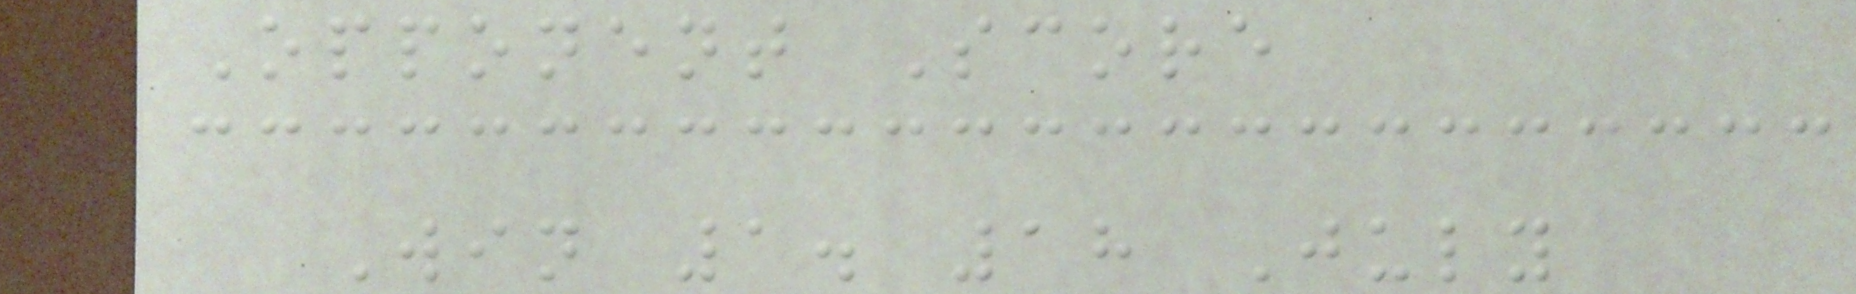Opponent Score
Win 1. 18 July
